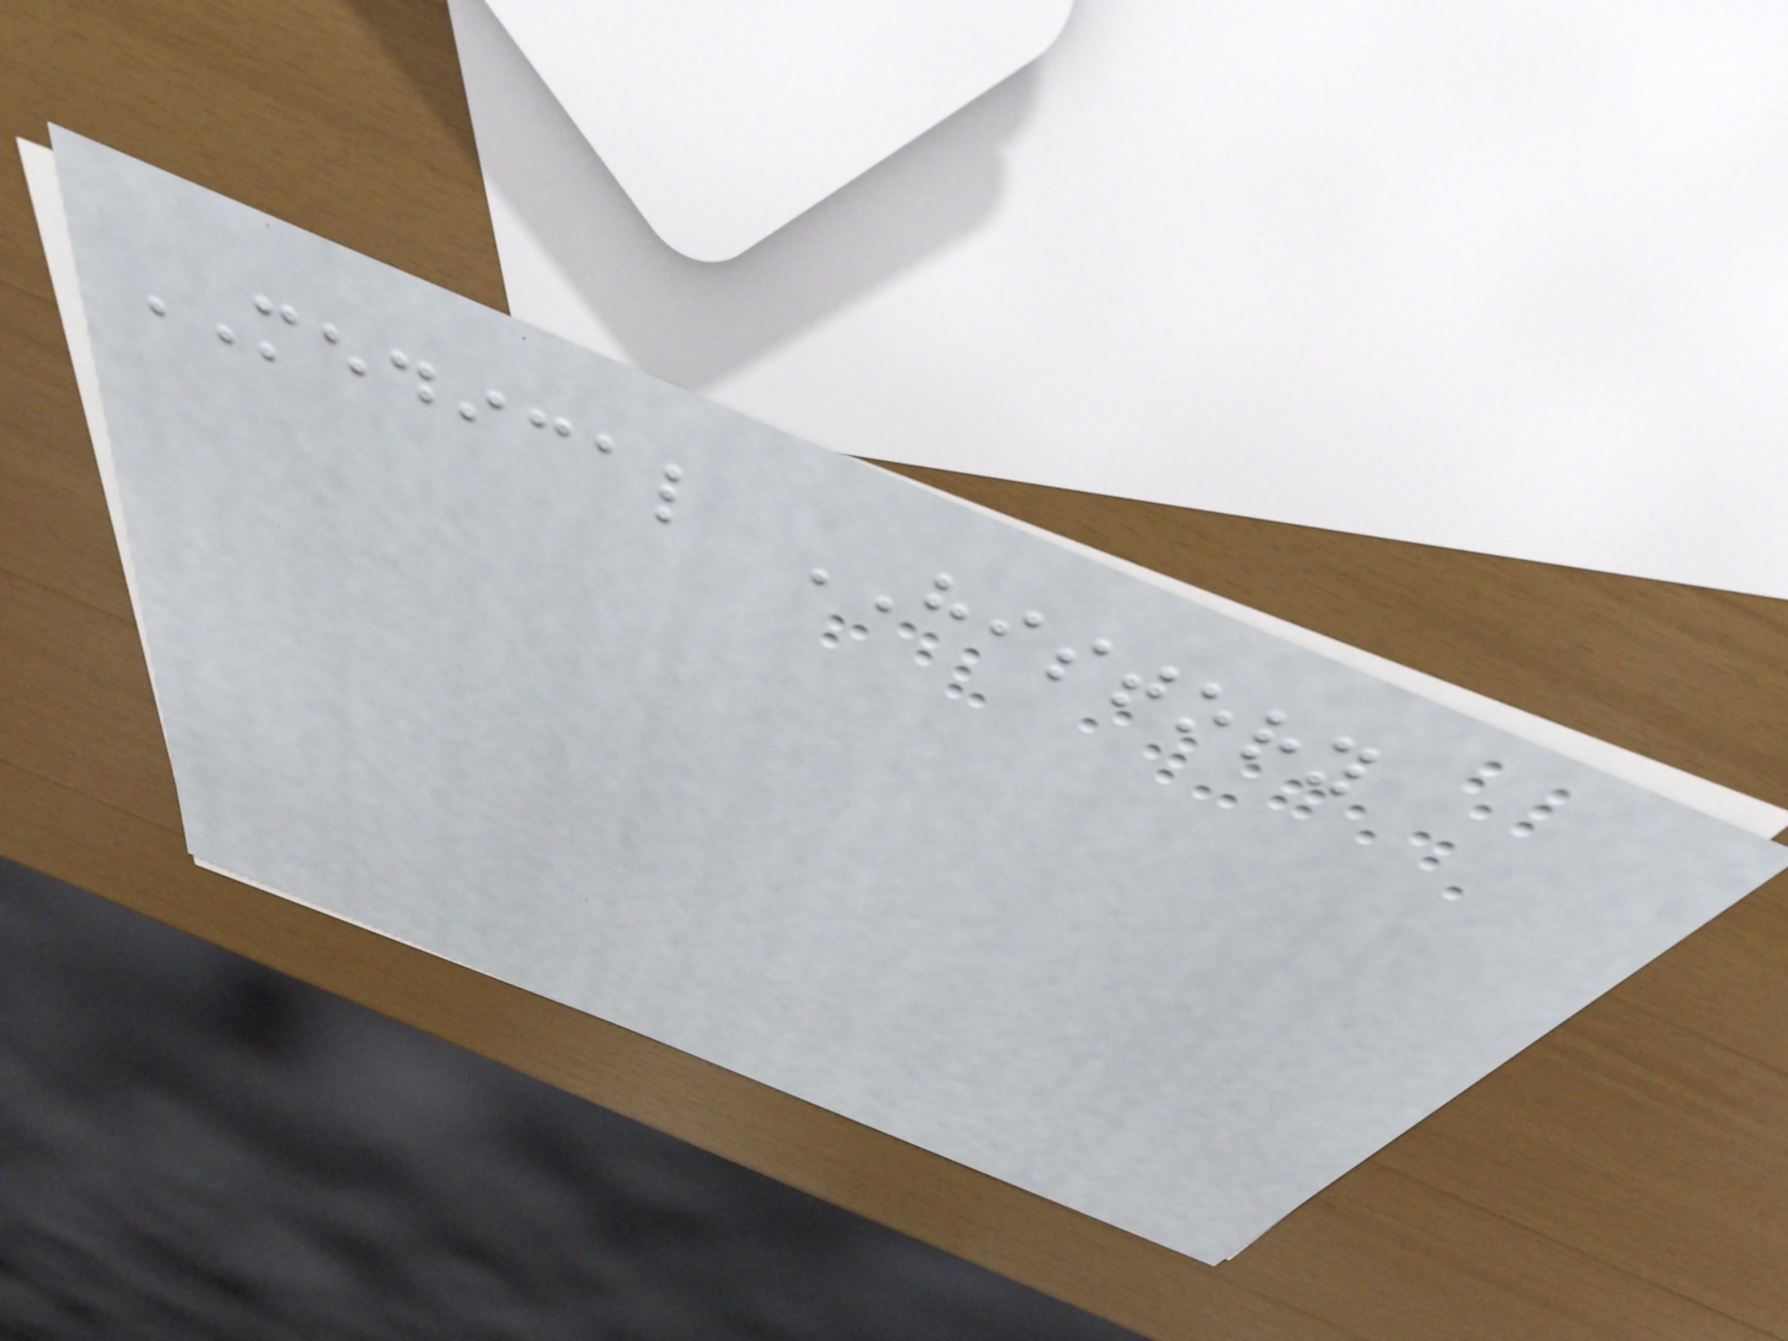MEDICAL HISTORY
